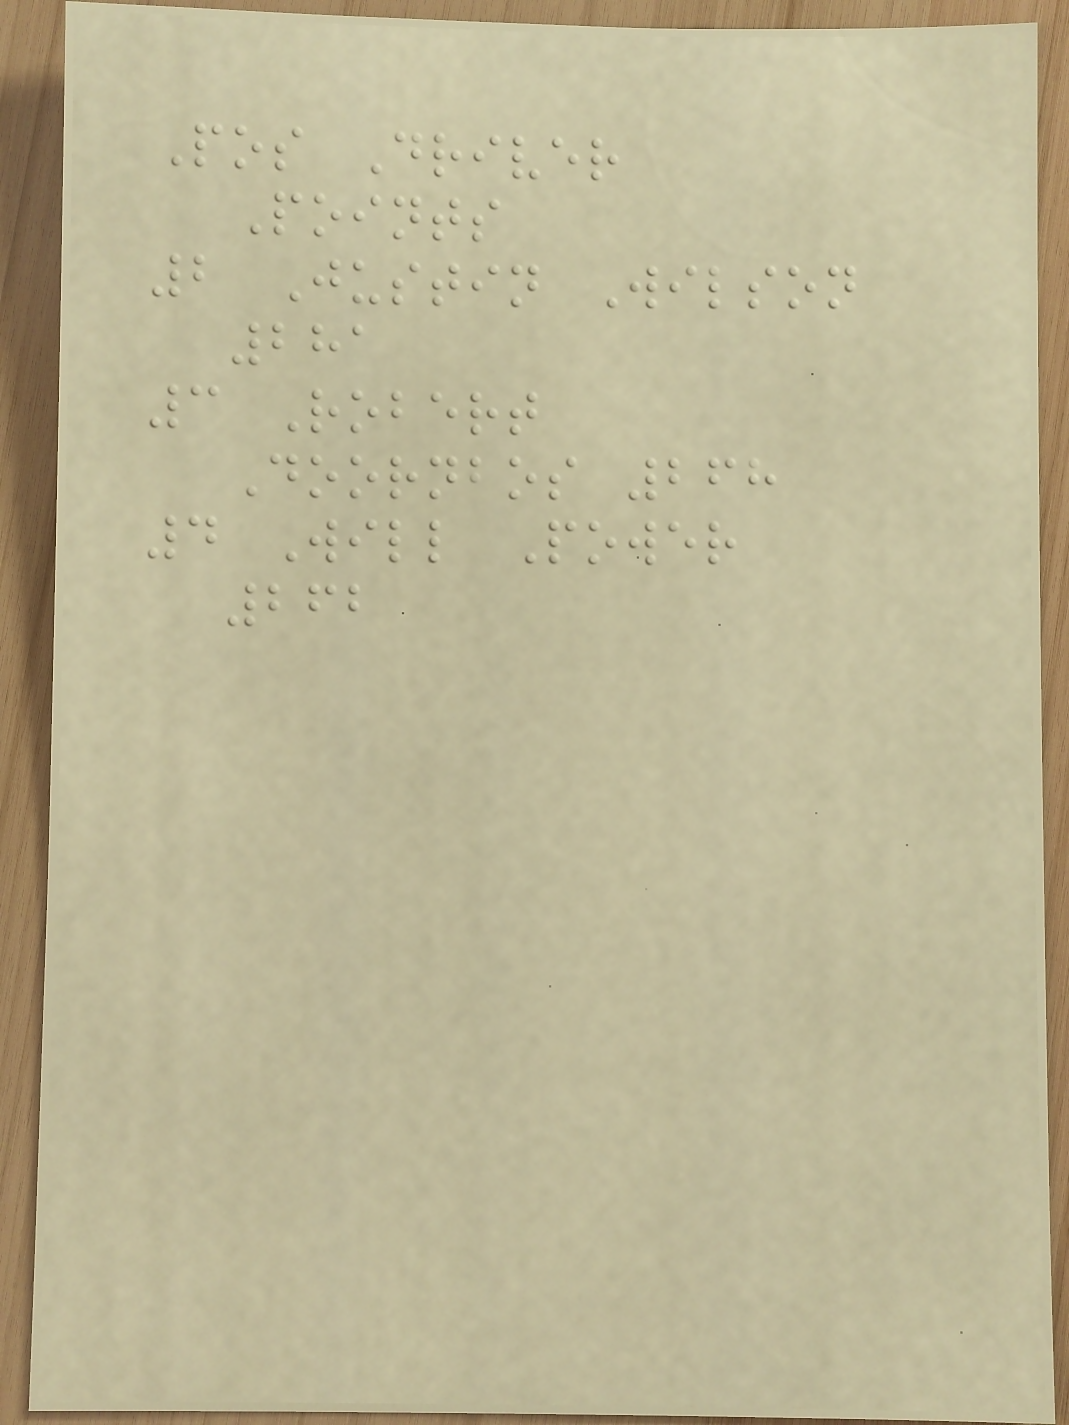Pos Driver
Points
2 Justin Wilson
281
3 Robert
Doornbos 268
4 Will Power
262
